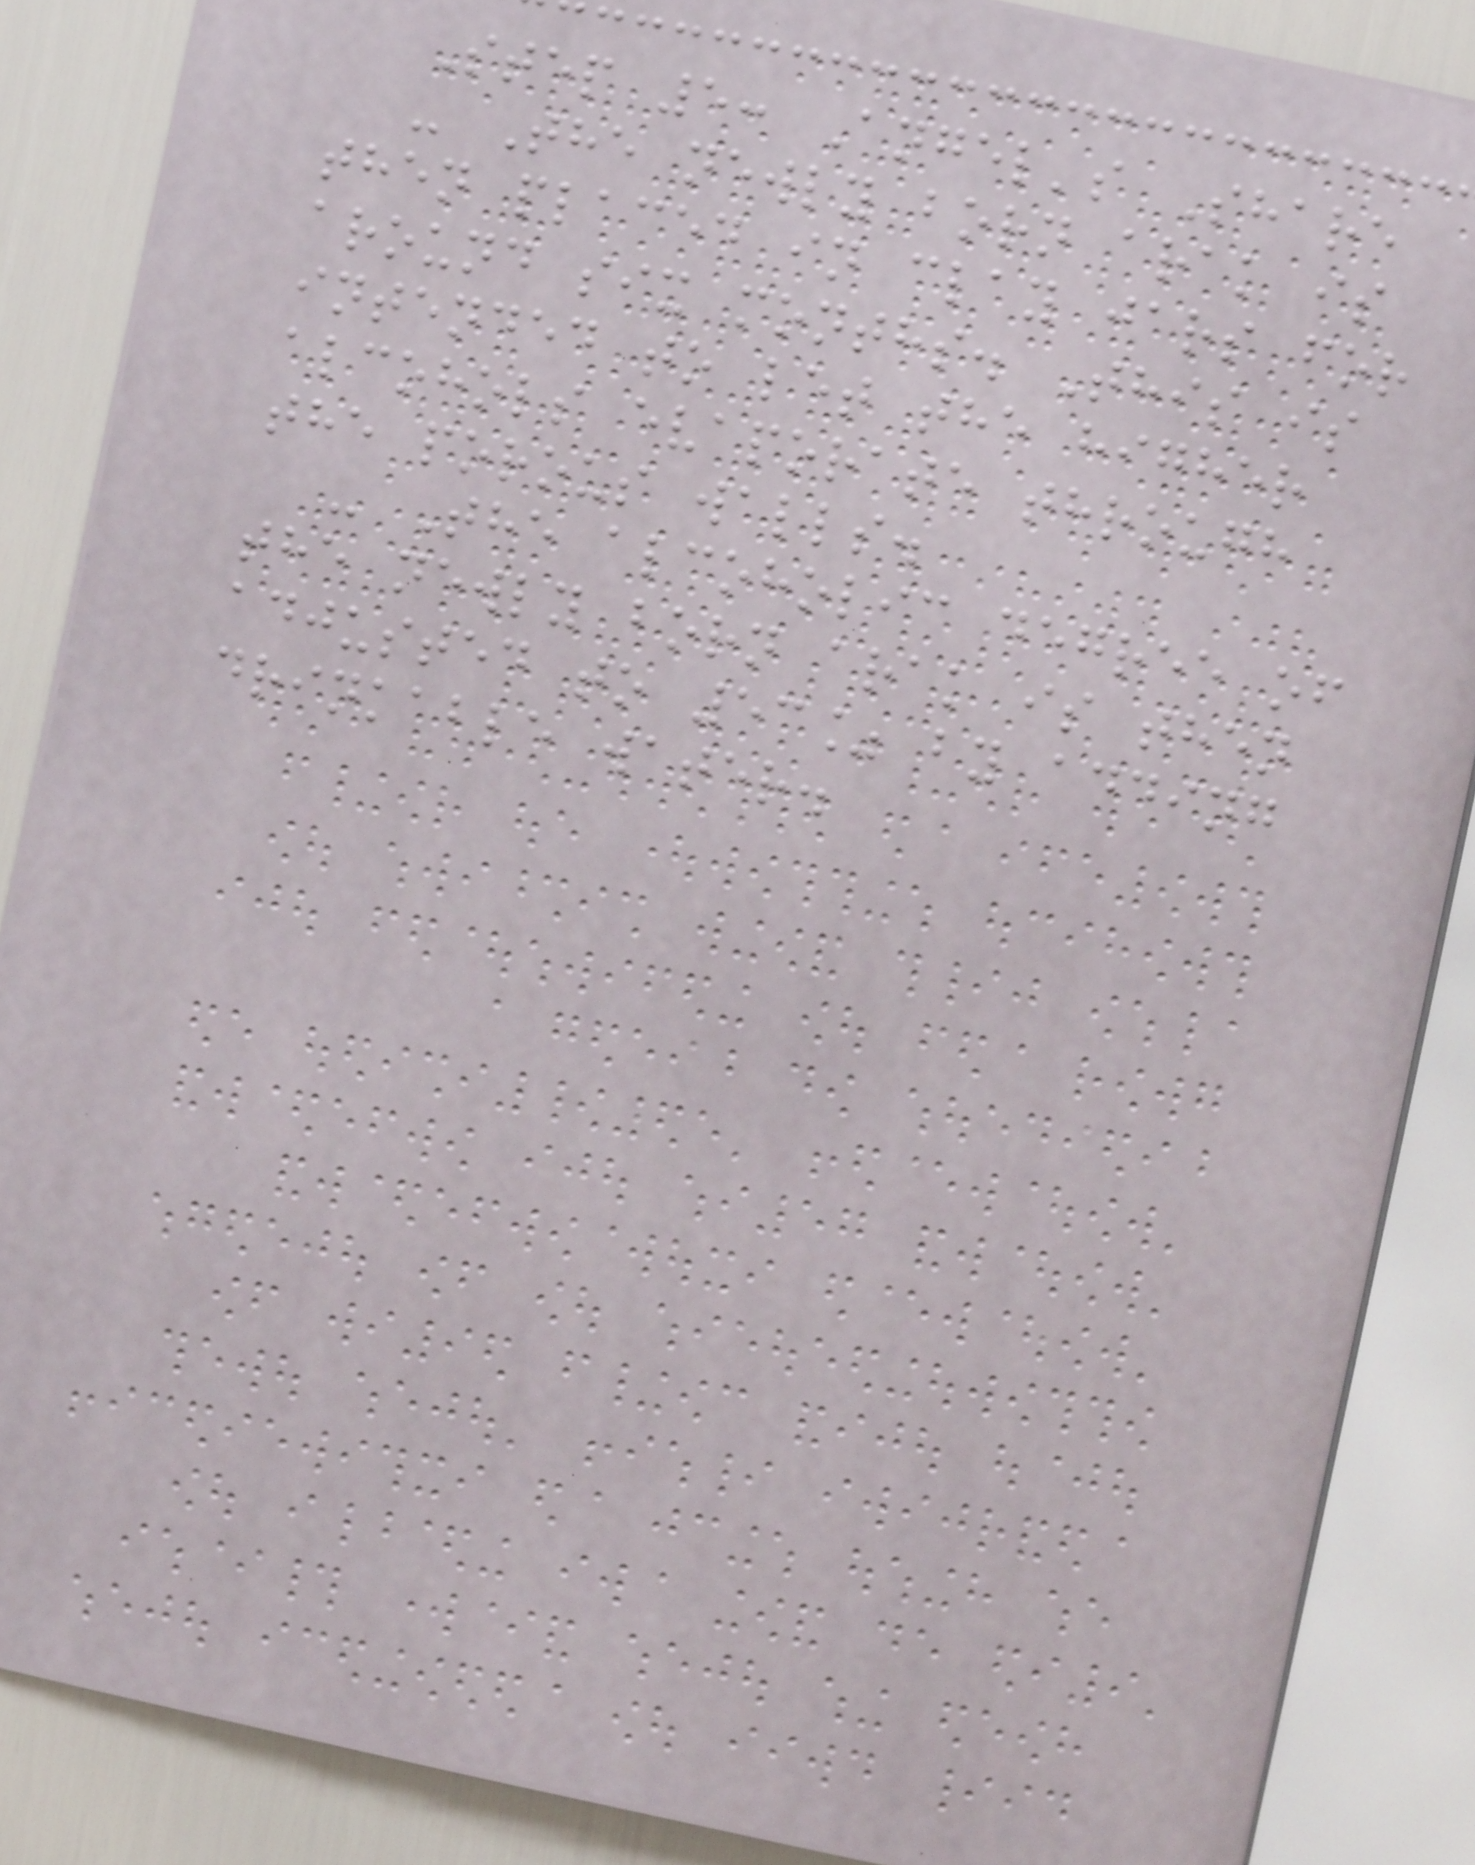Step 5: Angel's Share
- The newly born arak is
then placed in clay jars for
around six months. This is
intended to let the higher
alcohols evaporate through
the porous walls.
- The alcoholic degree of
the newly born arak is then
adjusted to 53% by adding
drinkable water.
